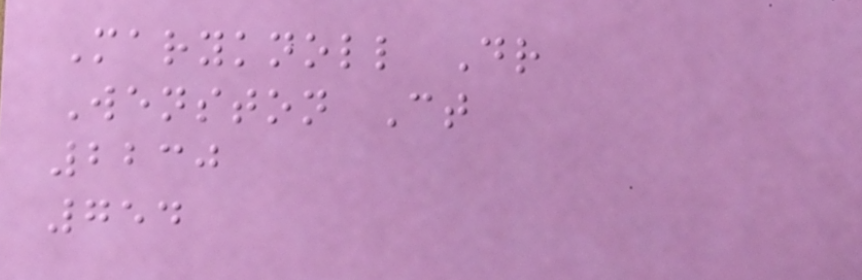Maryknoll Dr
Wenston Ct
2230
754
